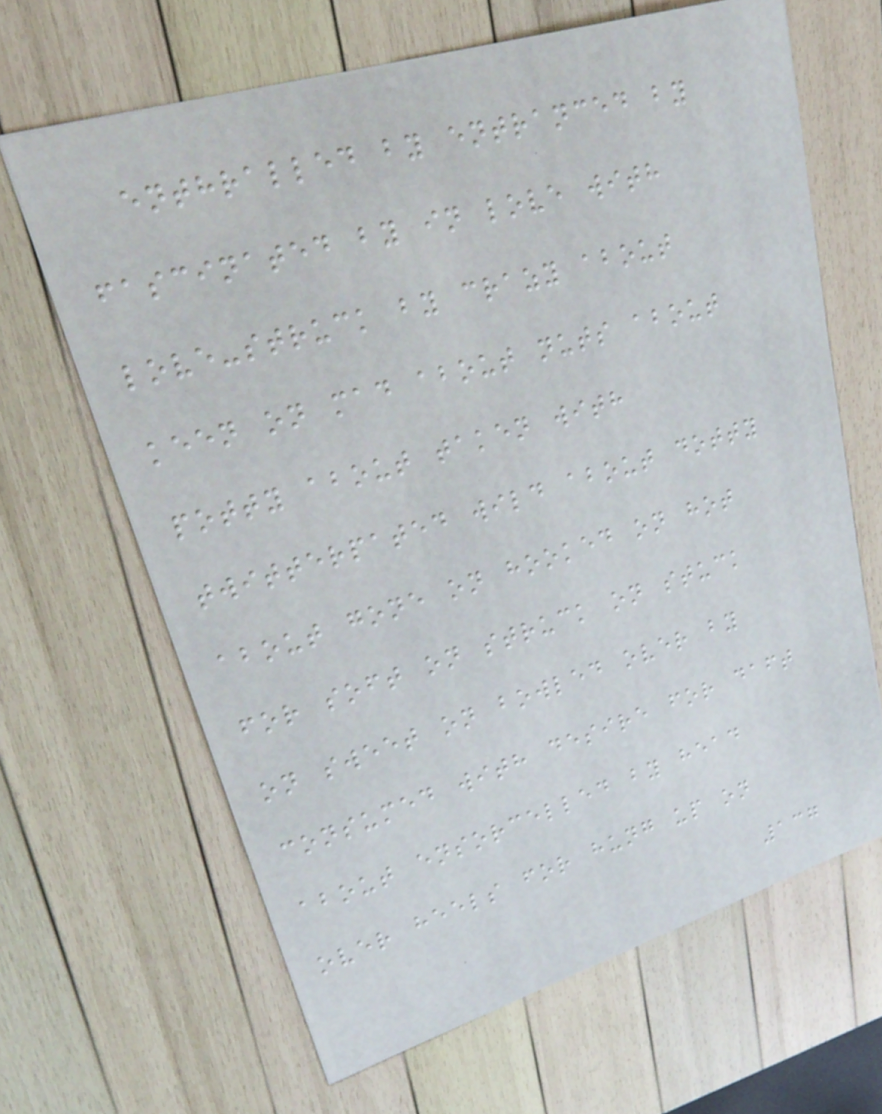enthralled by entranced by
fascinated by in love with
love-struck by crazy about
keen on mad about nuts about
potty about taken with
twitterpated wild about dotty
about gone on hooked on hot
for soft on struck on stuck
on sweet on bowled over by
consumed with desire for daft
about ensorcelled by head
over heels for hung up on
137
